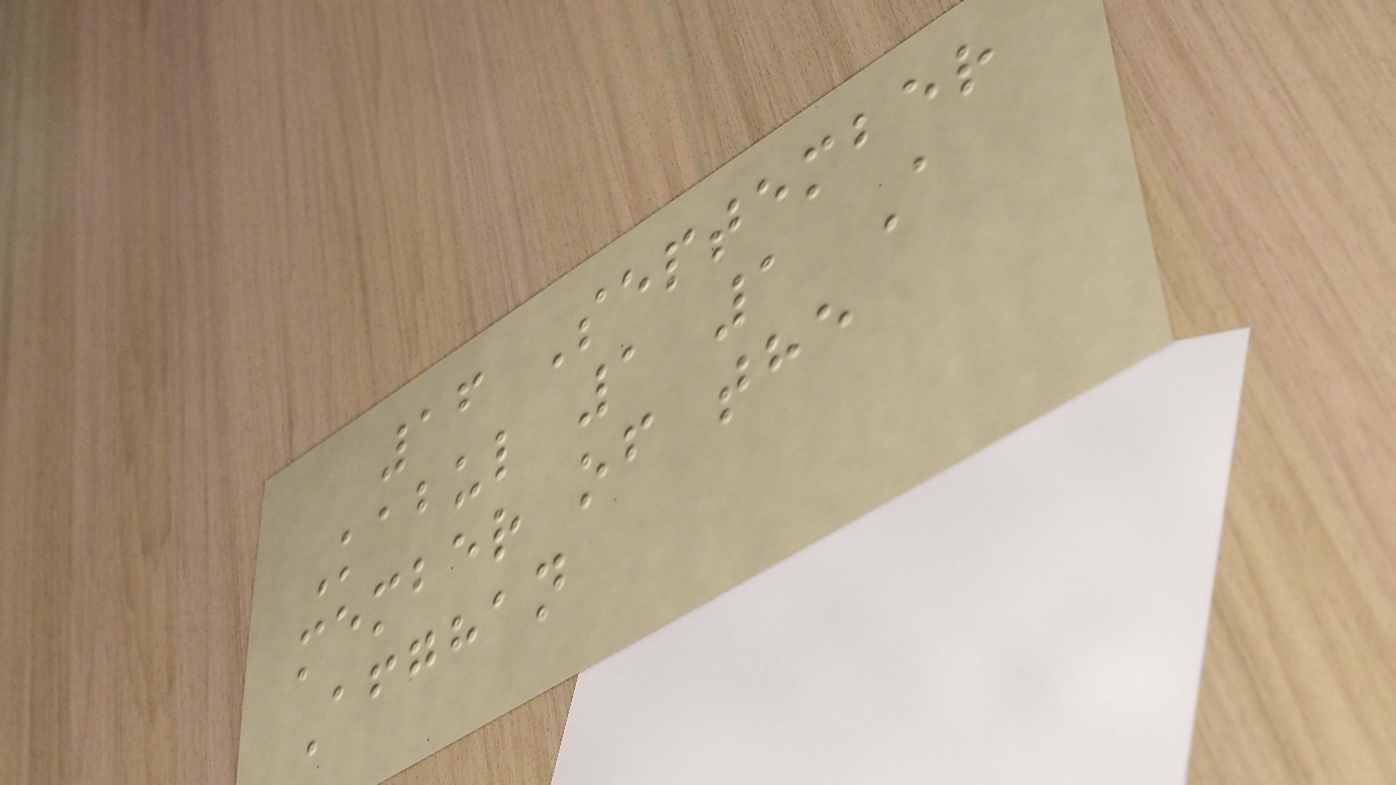16 September
Kabul 1 1 A
member of the
Afghan
